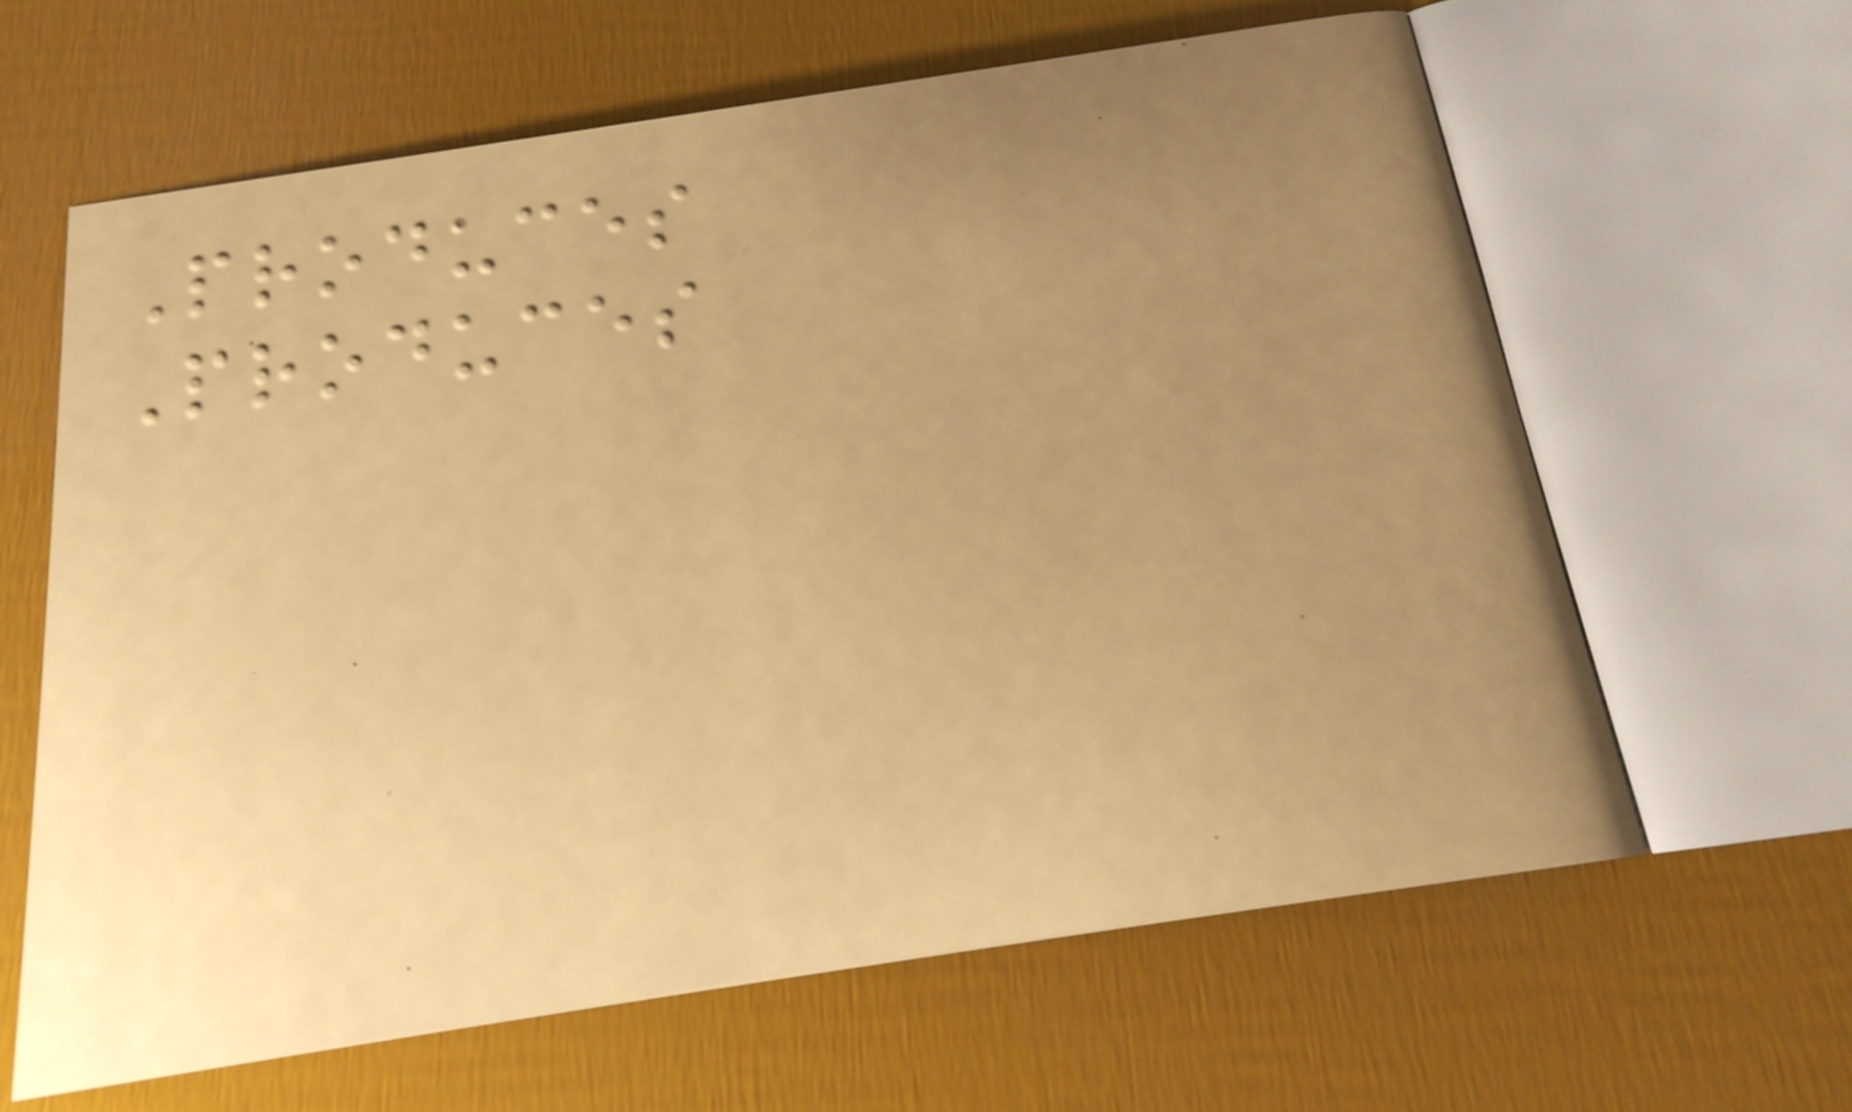Produces
Produces
